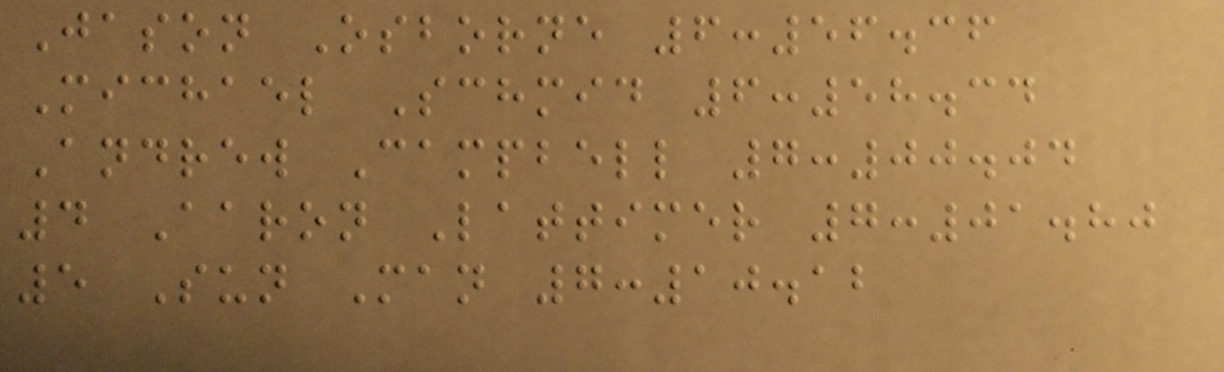Jason Osborne 6:56.36
Michael Schmid 6:58.34
Andrew Campbell 7:00.04
4 Aaron Lattimer 7:01.80
5 Sun Man 7:10.12
